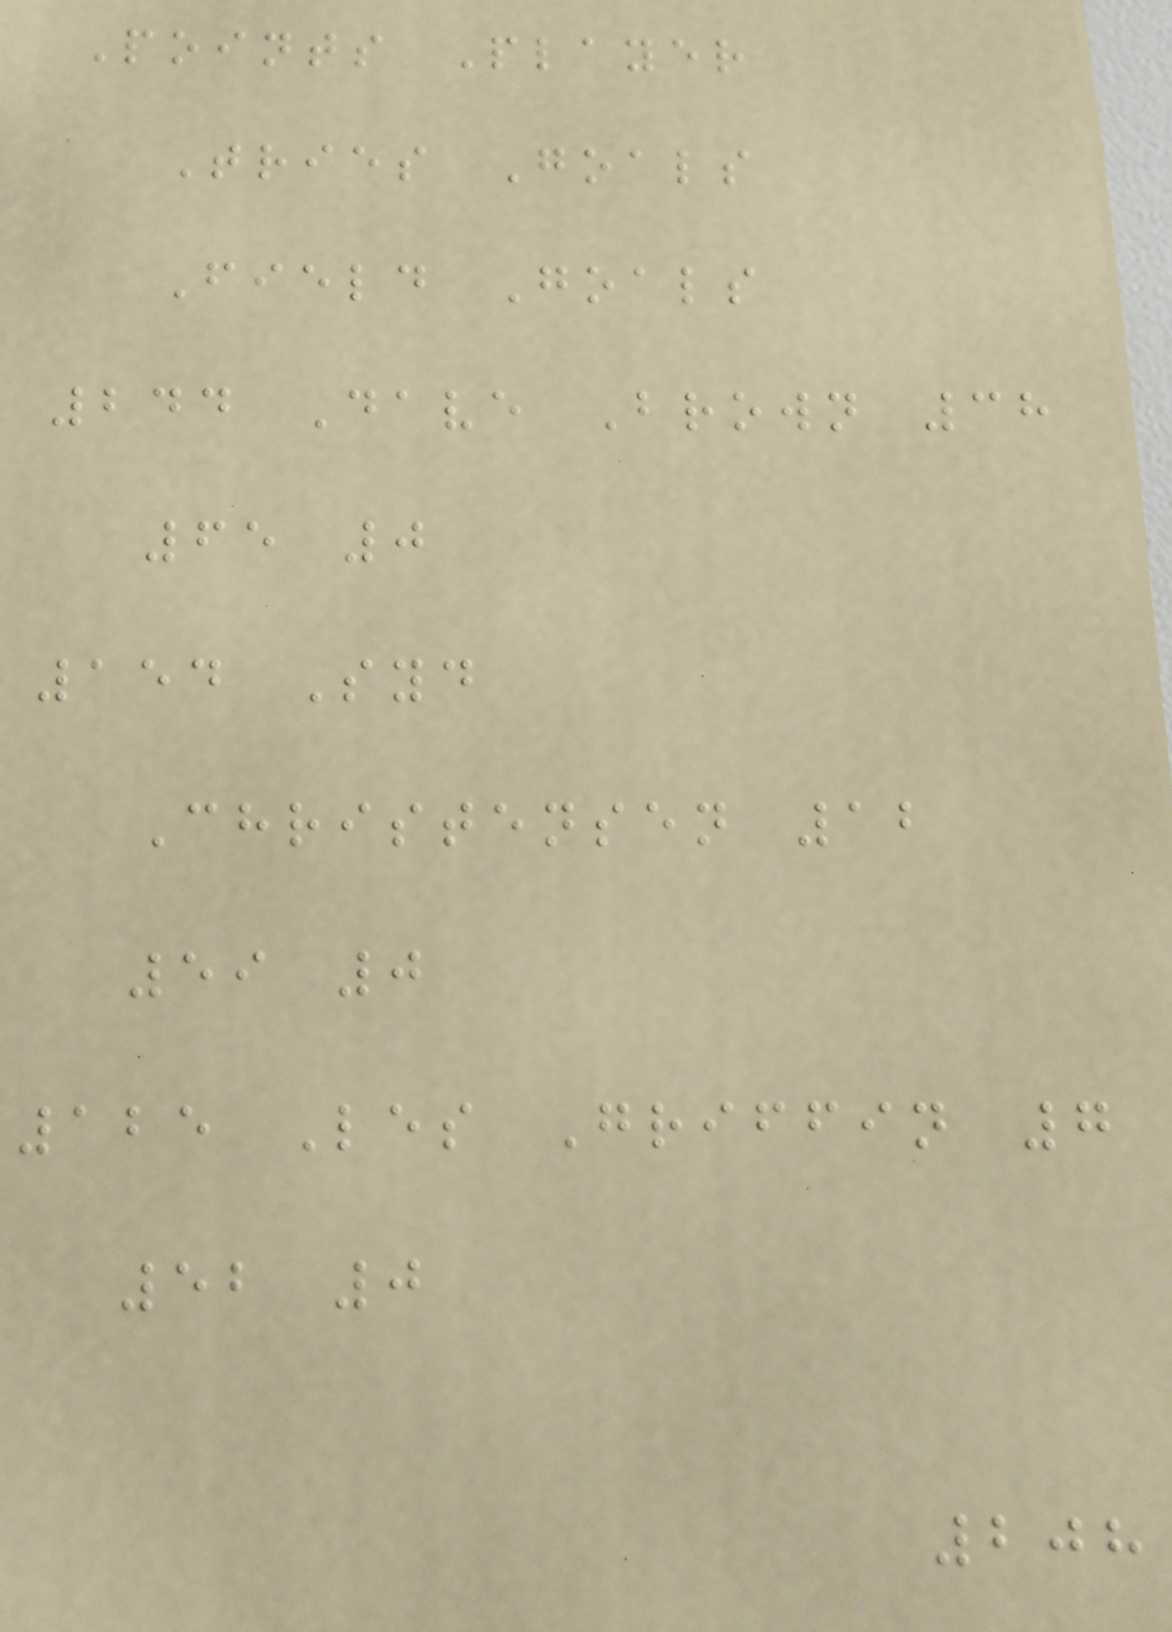Points Player
Tries Goals
Field Goals
244 Dave Brown 38
65 0
154 Syd
Christensen 12
59 0
125 Les Griffin 7
52 0
208
